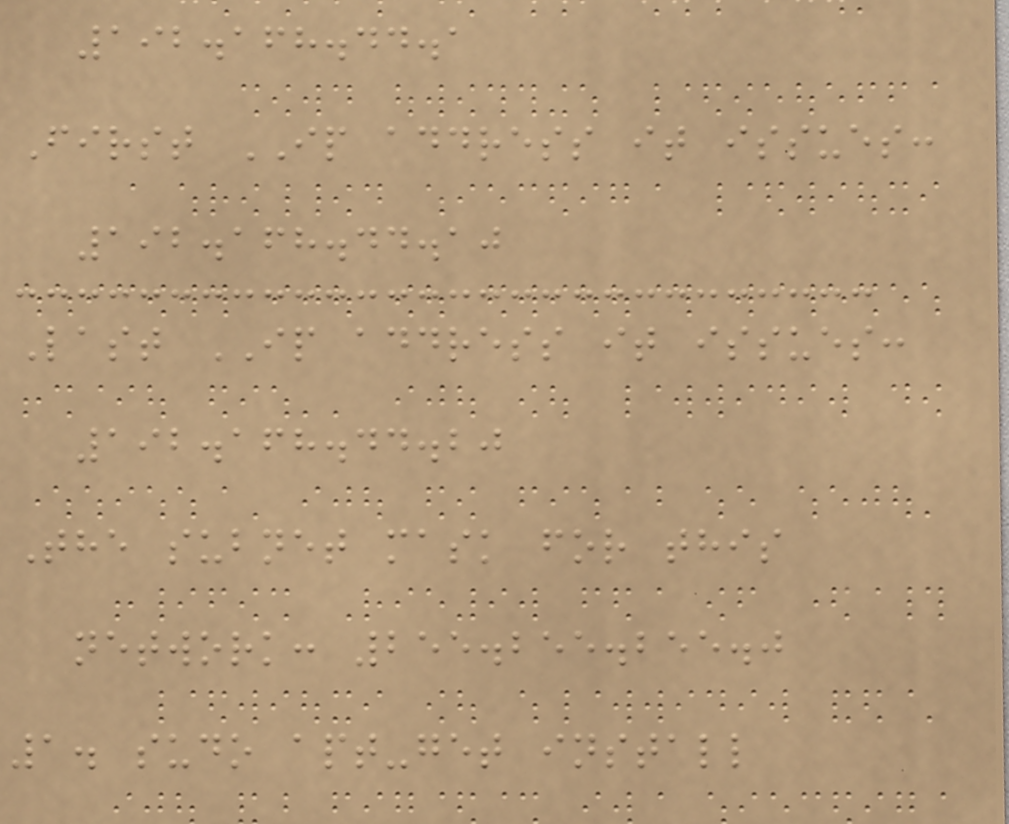192.168.44.1
First IP address it issues:
192.168.44.10
Last IP address it issues:
192.168.44.20
The subnet mask for this
network: 255.255.255.0
1. sudo apt-get install
